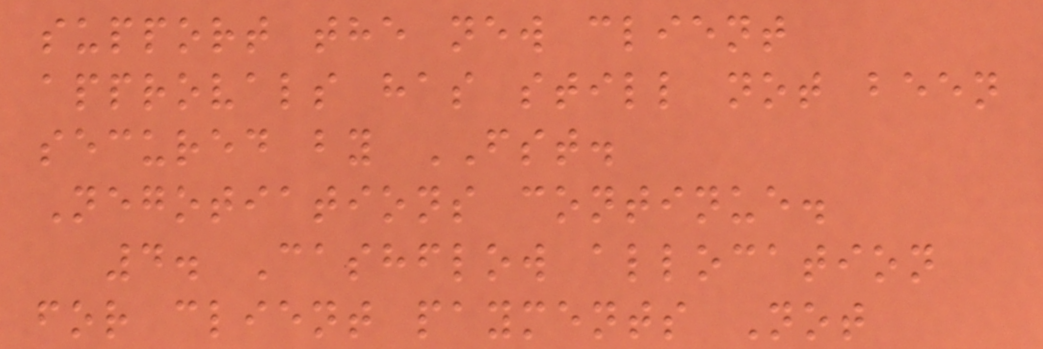support the new client
approvals has still not been
secured by FST.
Negotiations continue.
4. Cashflow allocation
for client payments Not
